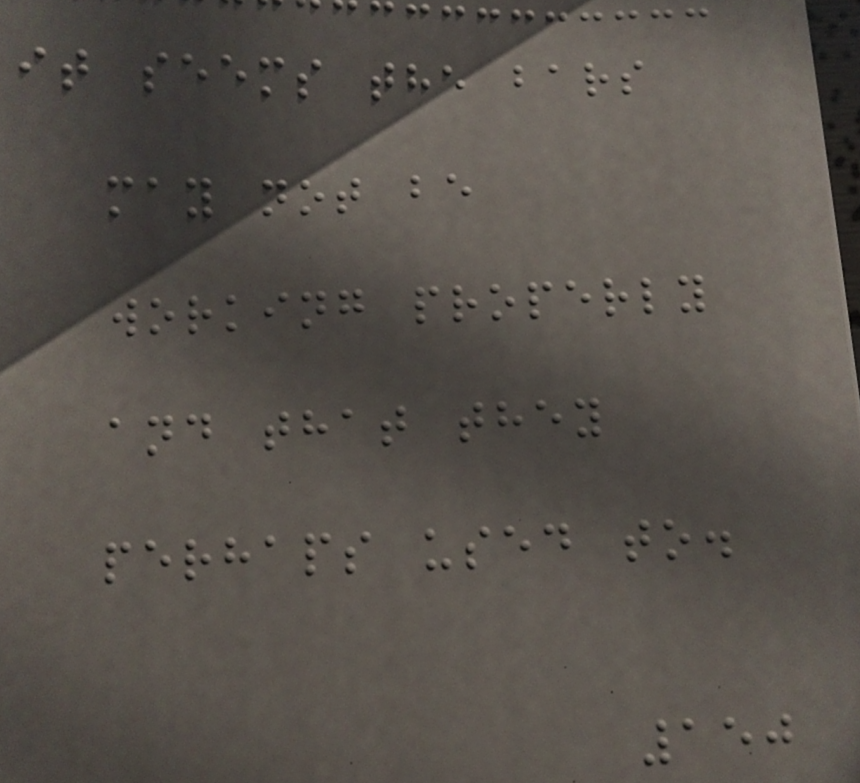it seems the bars
may not be
working properly
and that they
perhaps used to.
150
